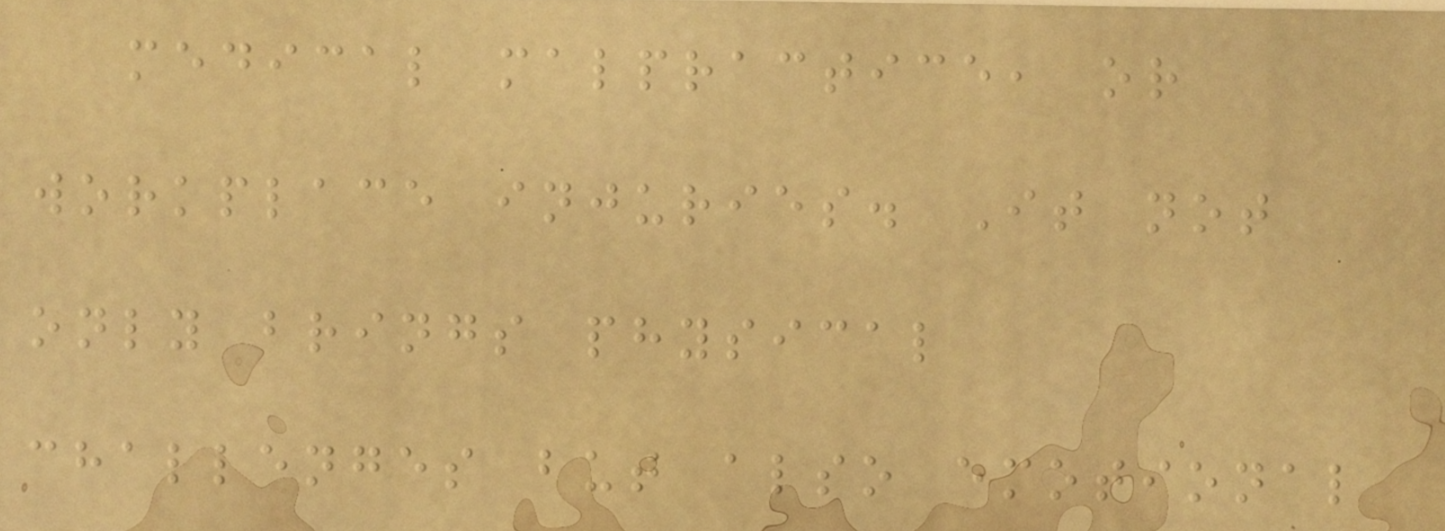medical malpractice, or
workplace injuries. It not
only brings physical
challenges but also emotional
